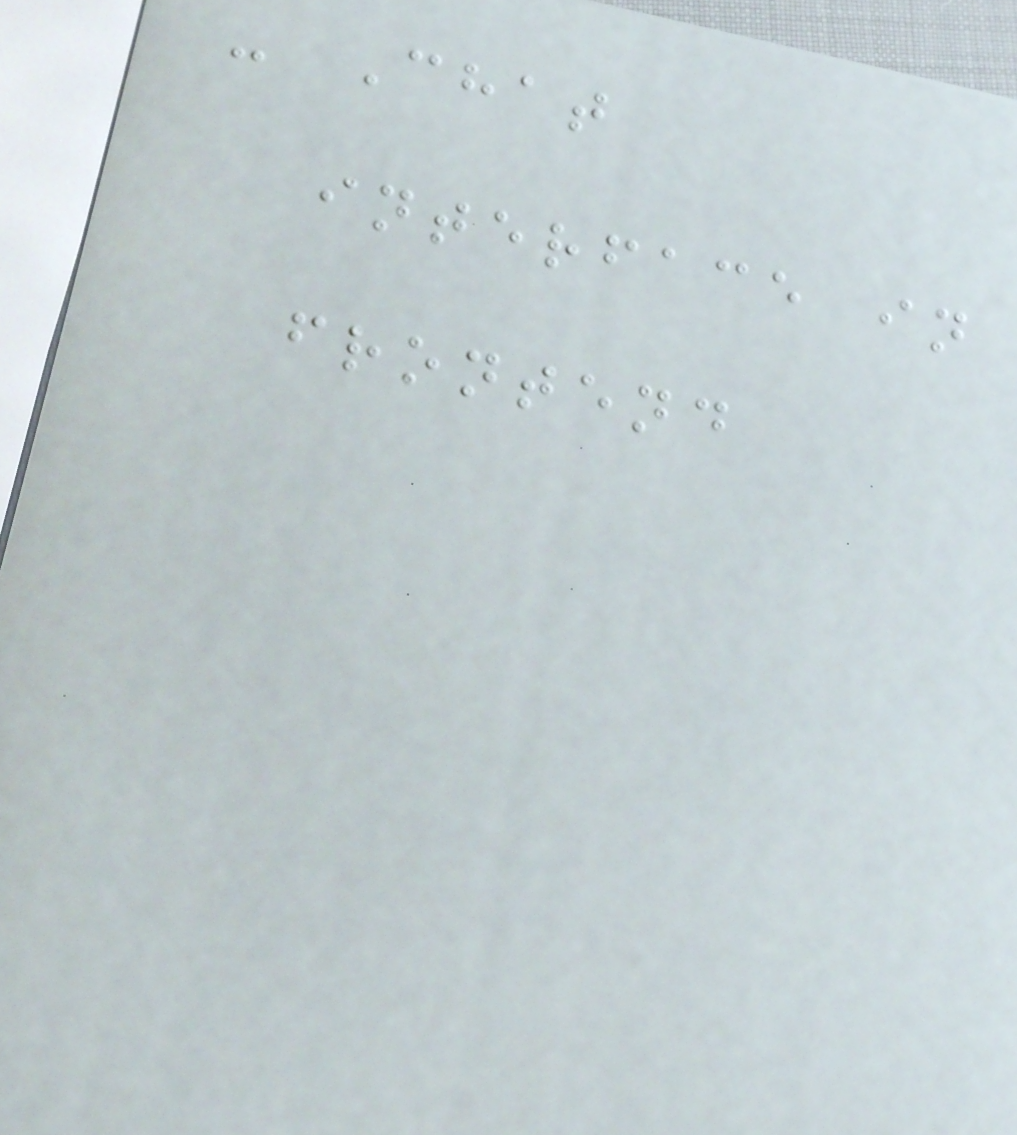- Chat
interface in
frontend
